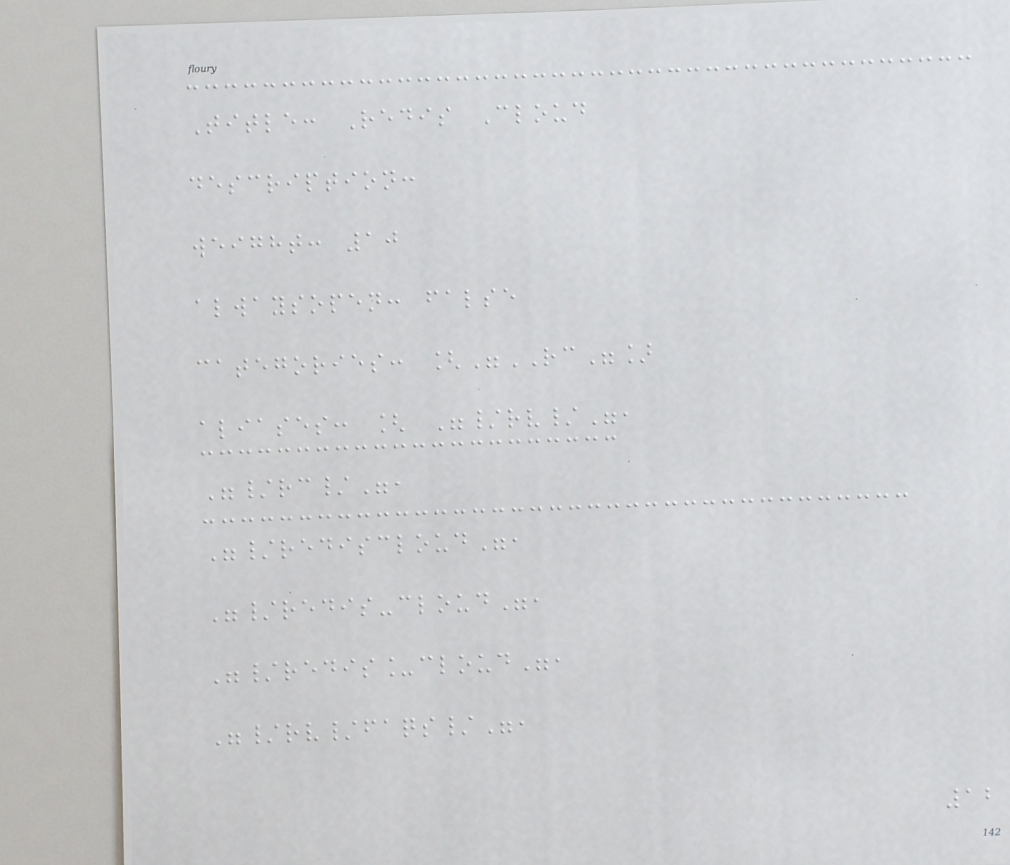Title: Redis Cloud
description:
weight: 10
alwaysopen: false
categories: ["RC"]
aliases: [ "/rv/",
"/rc/",
"/rediscloud",
"/redis-cloud",
"/redis_cloud",
"/rv/faqs/",
12
